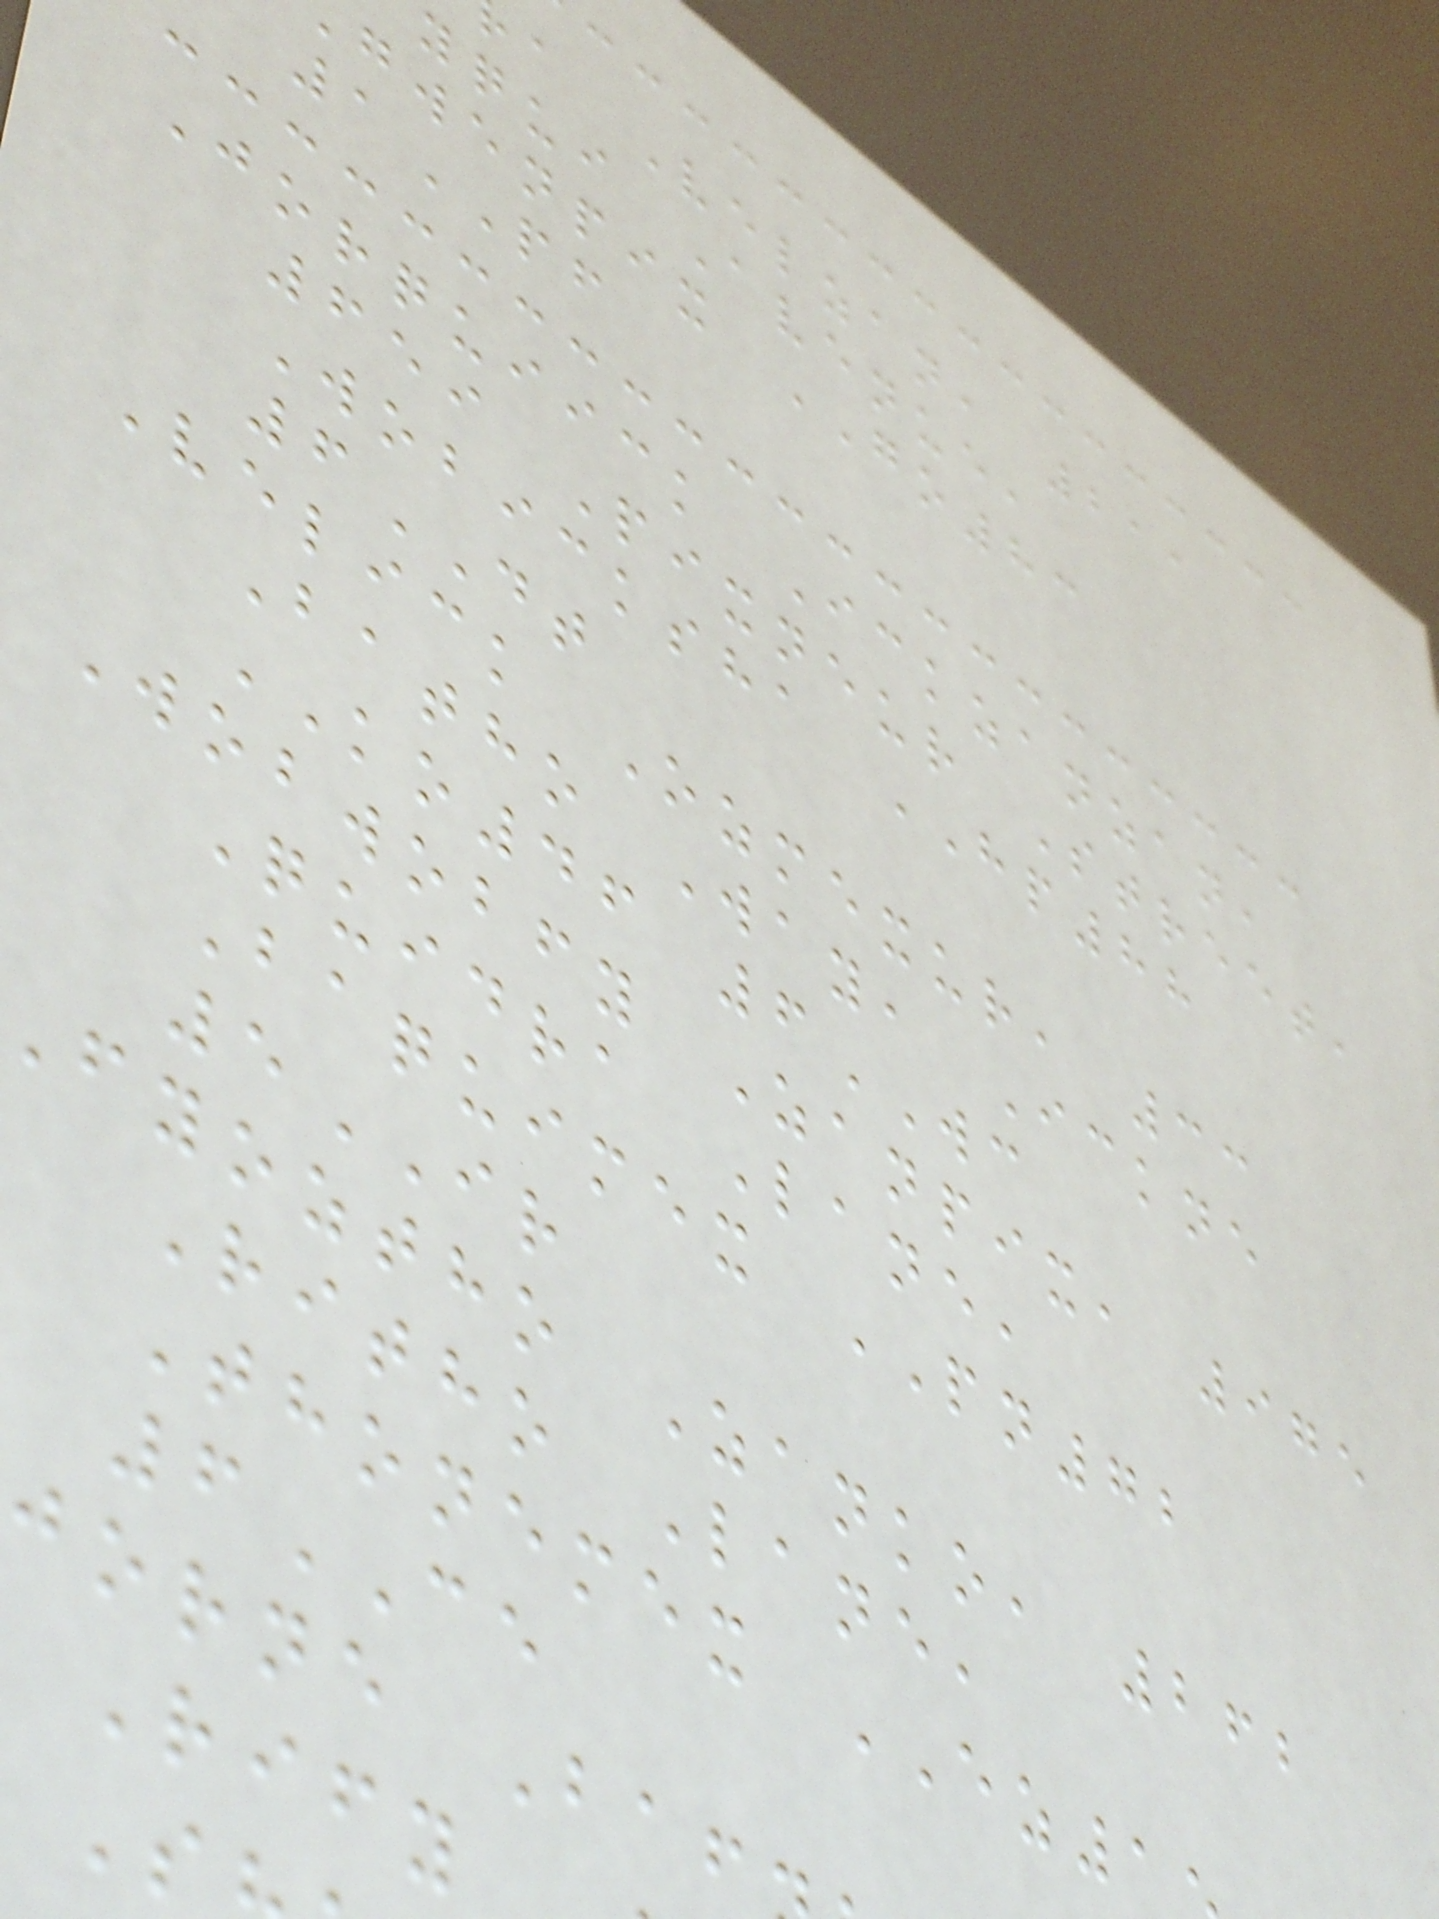a Velzan, 211
yqui Avenue,
gwenpix GO83
1PF
Jorquiick Ickzanzan,
659 Pixneur Street,
Wobicksha HP88
6DT
Velick Ozmexur, 33
Batho Way, Ickne
KO46 6WC
Wobwobfy Zanpix, 975
Quidra Lane,
Baquimex PN72
5IR
fyoztho Zanko, 262
Ritho Lane,
Thonemex EZ1
6CE
jorne Baf
Rify
